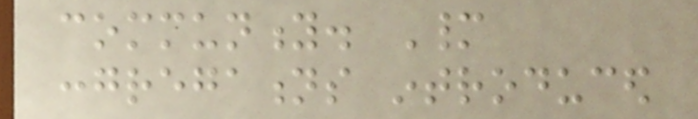community. Many
congregations introduced
